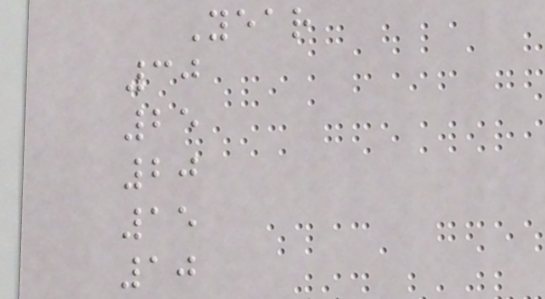Year
30
25
20
15
10
